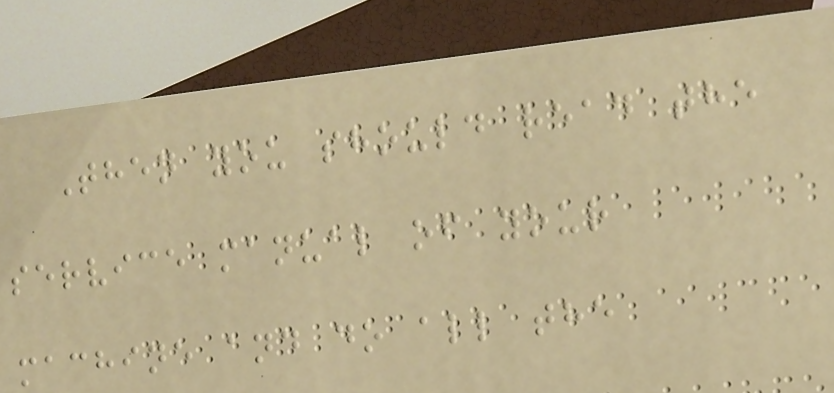Then you should read the
service manual of your
machine and do all the
